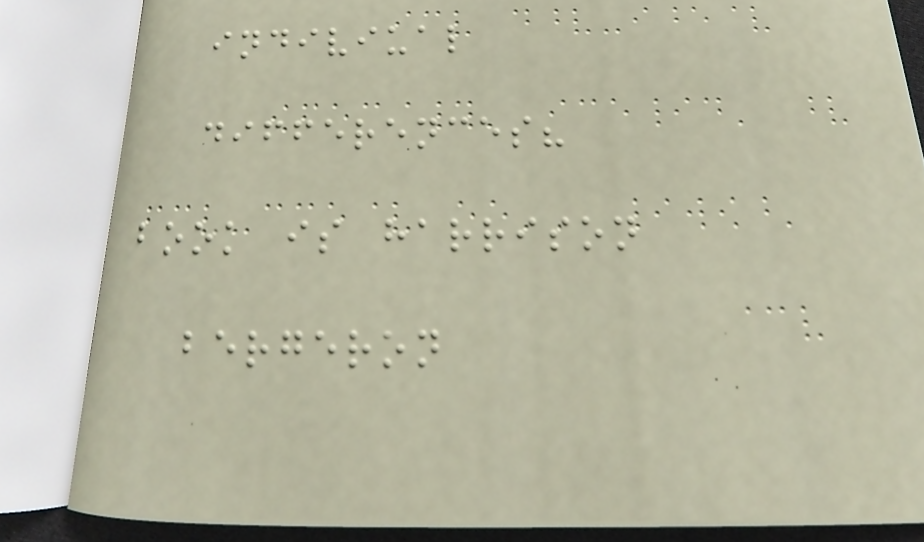indiviual
differences?
book is harrison
bergeron
